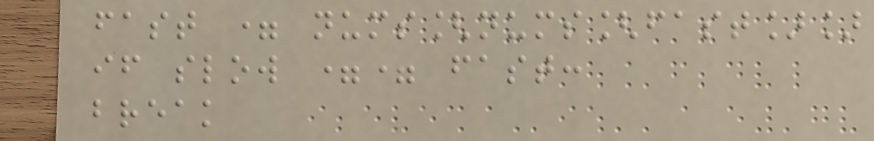fast = nums[nums[fast]]
if slow == fast:
break
